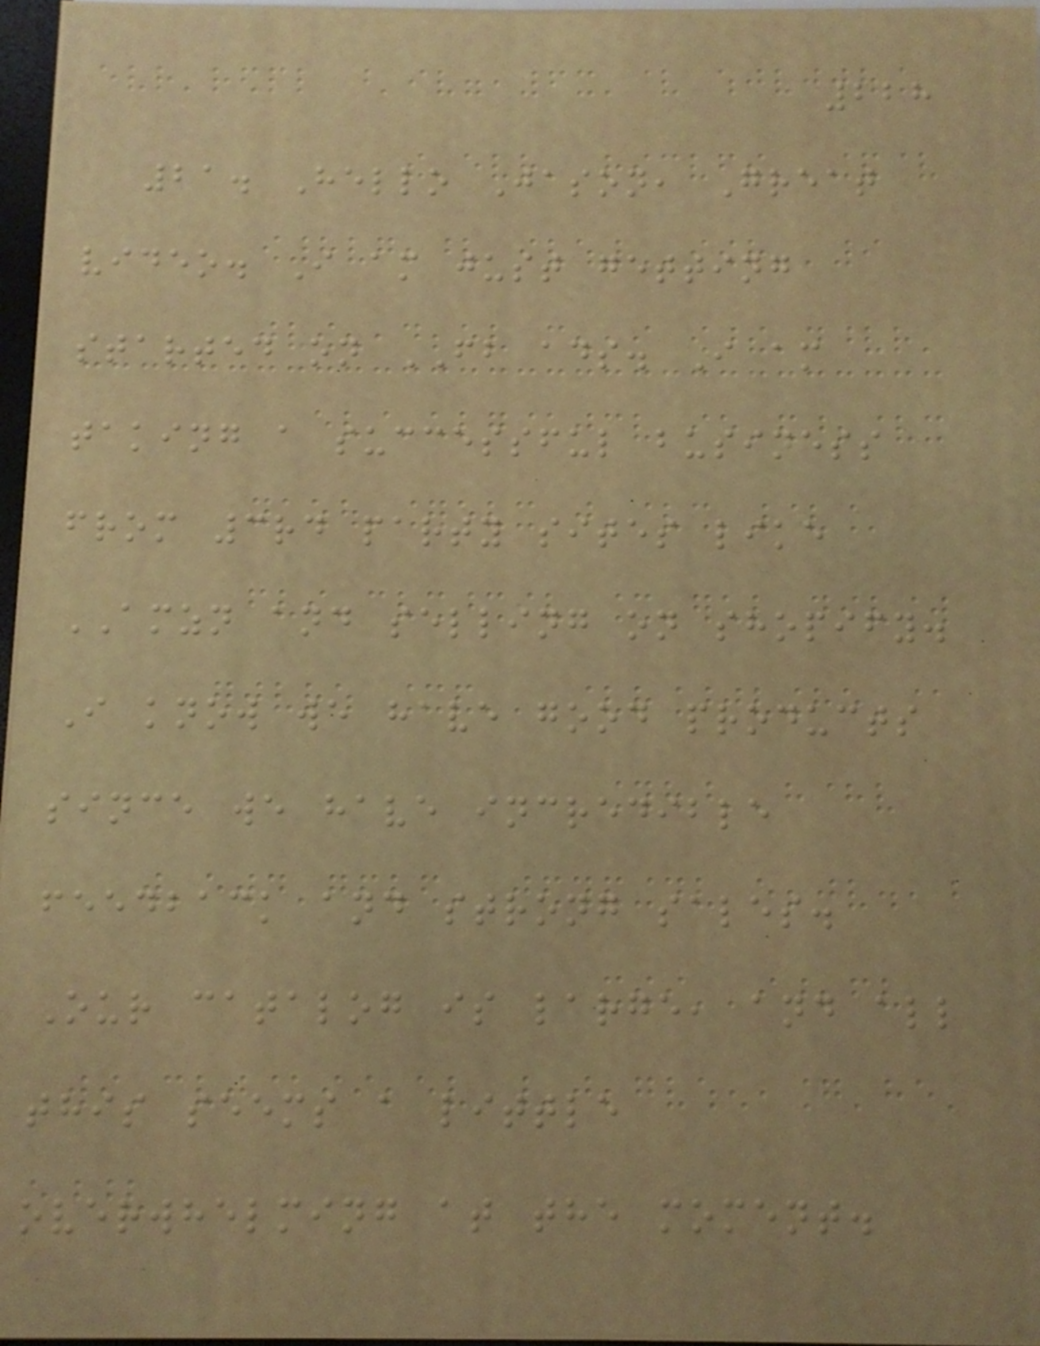228
21. Hello Jason, Great
video. I am just getting
started on FB ads. I am
taking a successful business
from 3rd party sites like
AMZN and selling on shopify.
I know we have good products
since we have incredible
feedback and strong sales.
Our catalog is large, and all
this seems a little
overwhelming at the moment.
